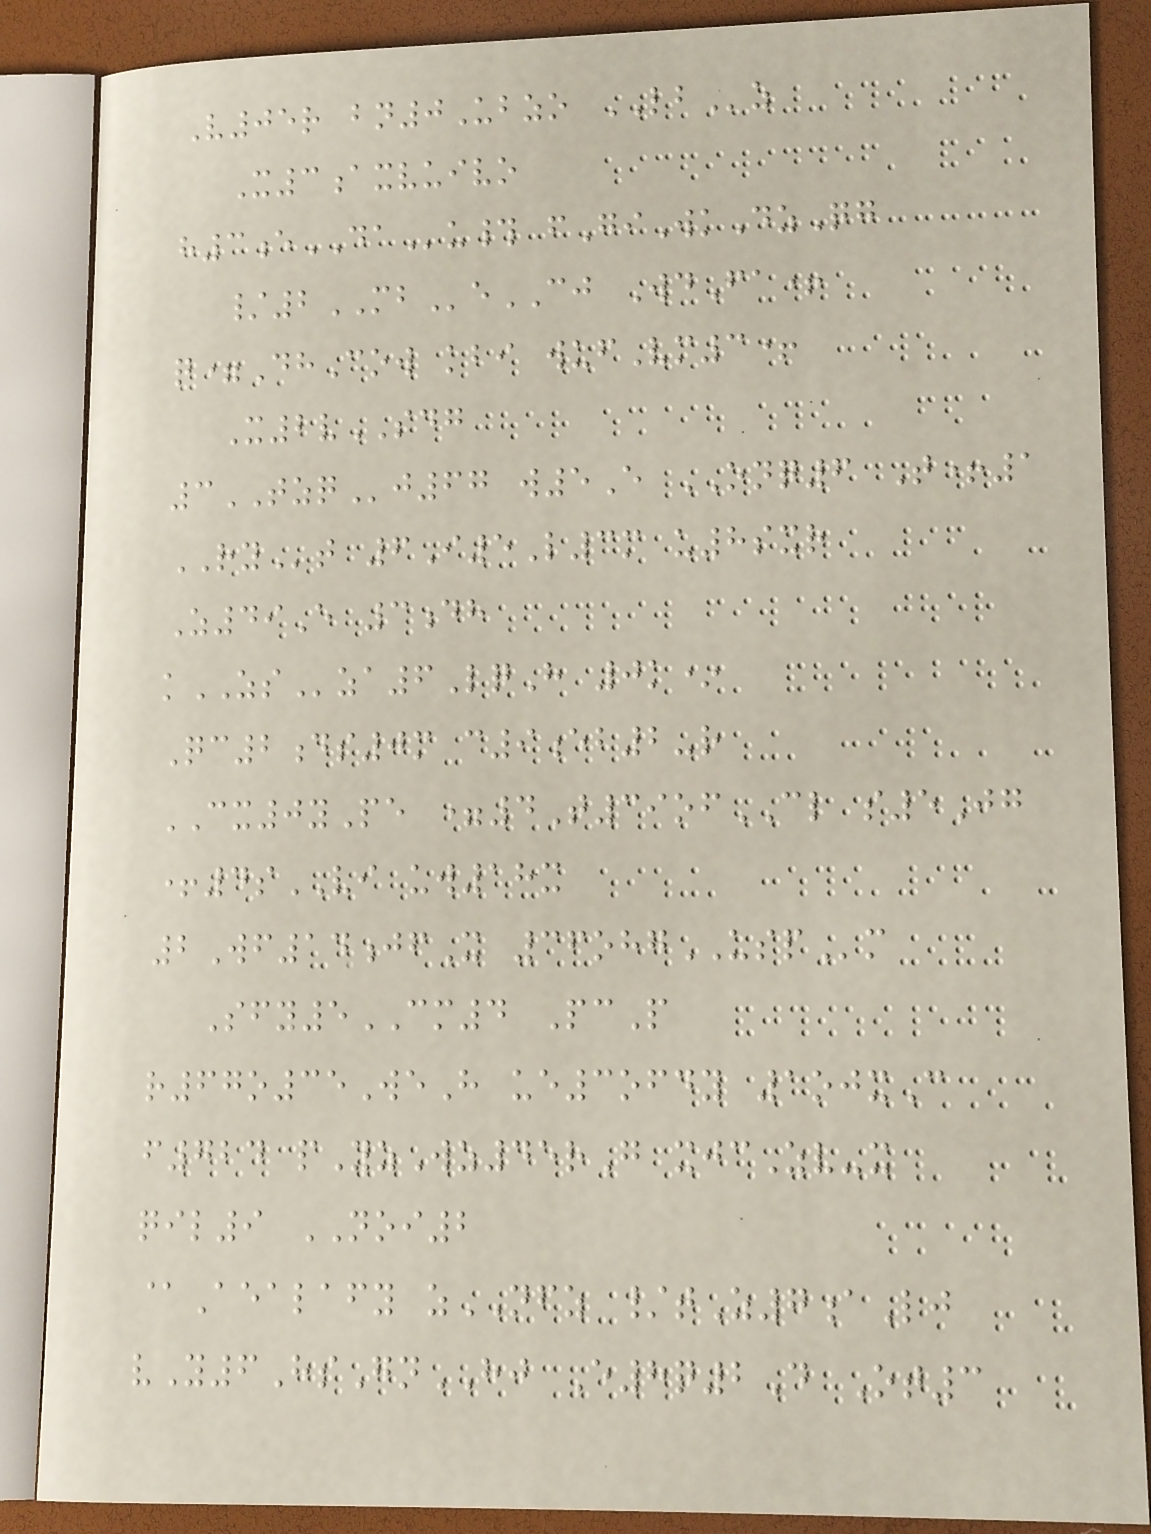V05r bn0Ubzo LBz
X3axvuivo
h3eDAu# fGiWkDzQg
/2MBeCJ WdFa+
q=DhCow kbi wufVm3+
X2vSDG
3TZQj67 w5E ONQ6 T+1
RYt 6I5L3m u8sxr
Z49E 3dh
kZSza6LqH 0k*
Qc2ds0m c9eb2-r
CX0yPe =4T39ofCL s5Jg
+4sVI uw18x
2Wf14jfX 36ohgUSPm
Sfy5CM4 PcP
r67o35WeH ue3ofdy 1ojxC
f724 pYzWz45rG xjcZv-x
qil9 NOI2
@Aealafy zNFZ /tZ7aLj
vY6HsGnHJ E8q2D Ot3
